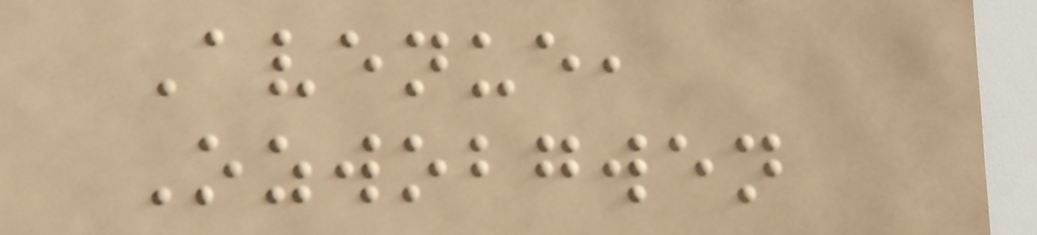Avenue,
Ozwobgwen
